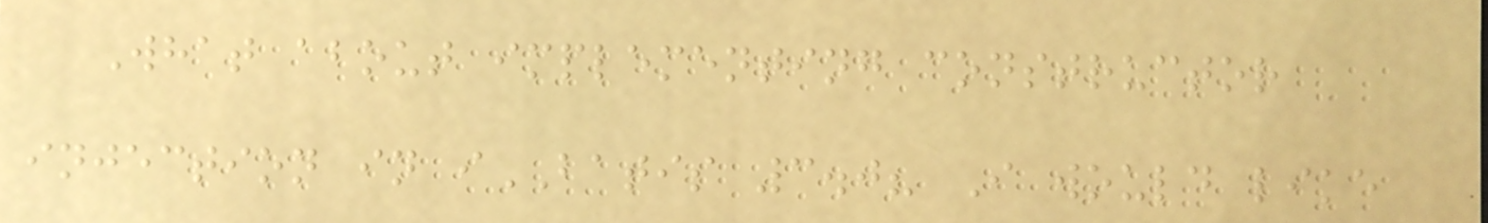What about implementing constructor
injection in iBATIS 3.0? I would like
